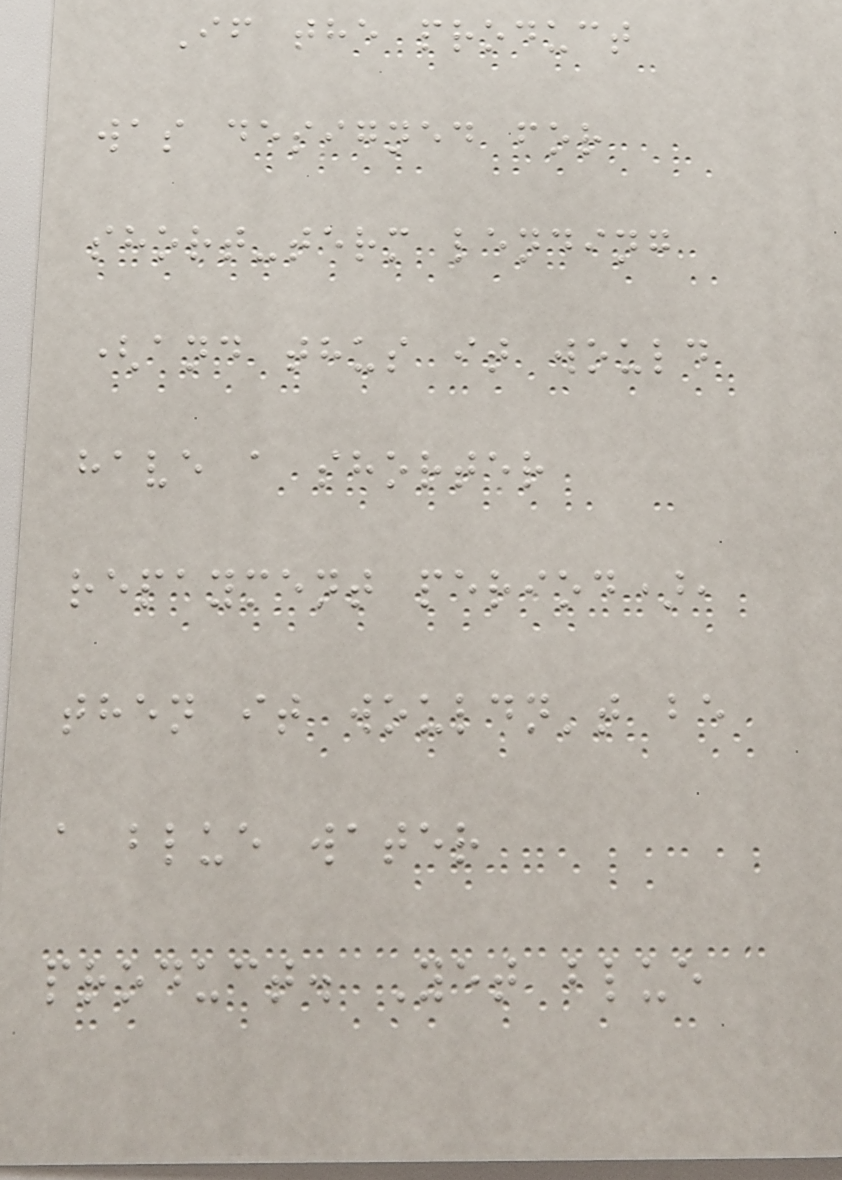If the product
was designed for
short-term lending
(and thus it would
have a shorter
repayment period),
then it wouldn't be
a blue water
product. Yet blue
